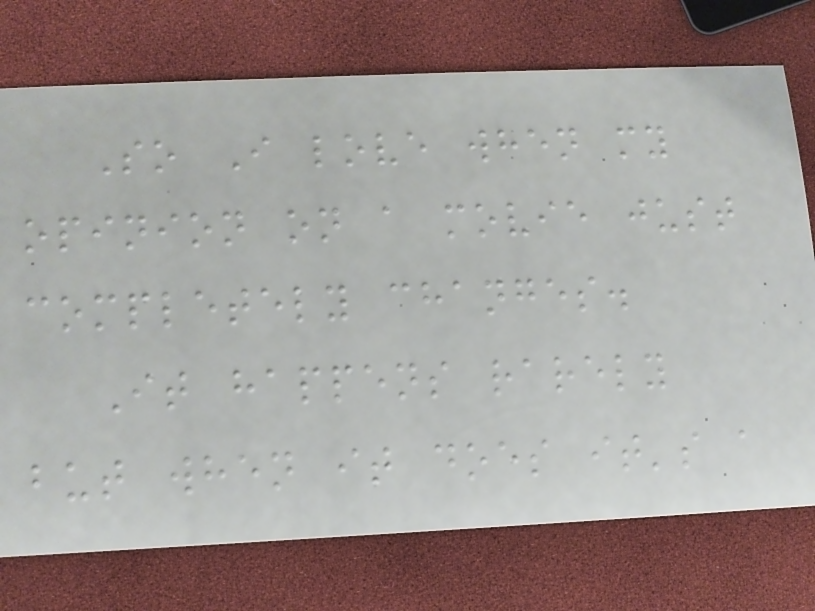So I love when my
opinion on a movie just
completely changes.
It happens rarely
but when it does it's a
